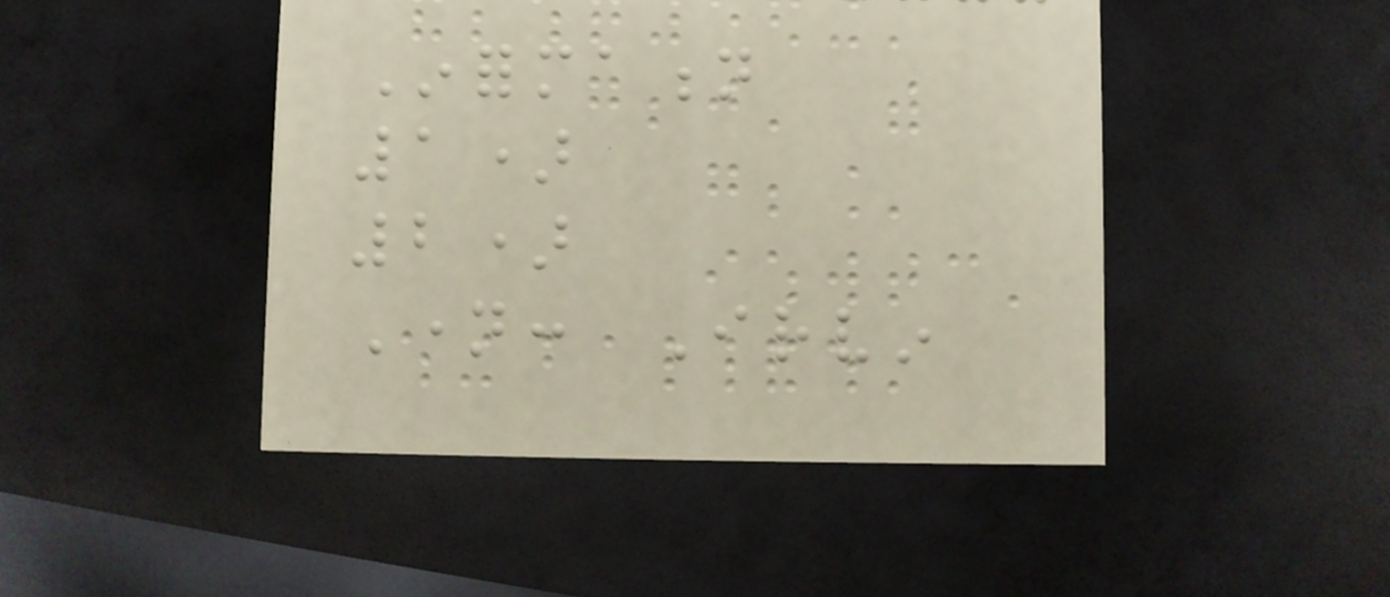Information
1)
2)
Name: Irvin
